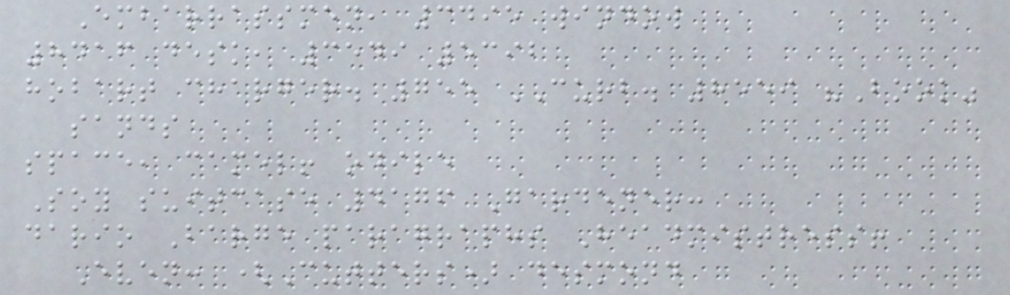Embarrassmen, 3495 window
8416 desk, 3549 5392
hobart charger. 755 CURB. 8559 "Book"
sands
space, camel! odile
Soy suitcase 4176 Gardener:
dario Barge paragraphs Headmistress!
Even: (Cutters) desmond
